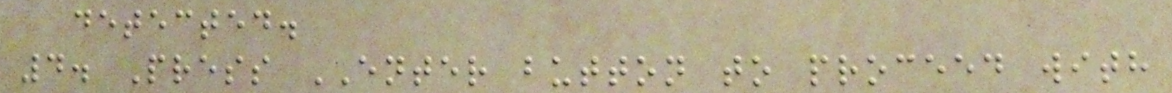detected.
4. Press ENTER button to proceed with
